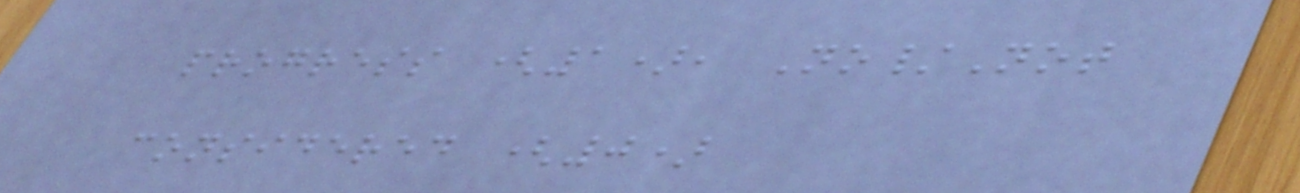progress (1), No/Not
considered (0)
